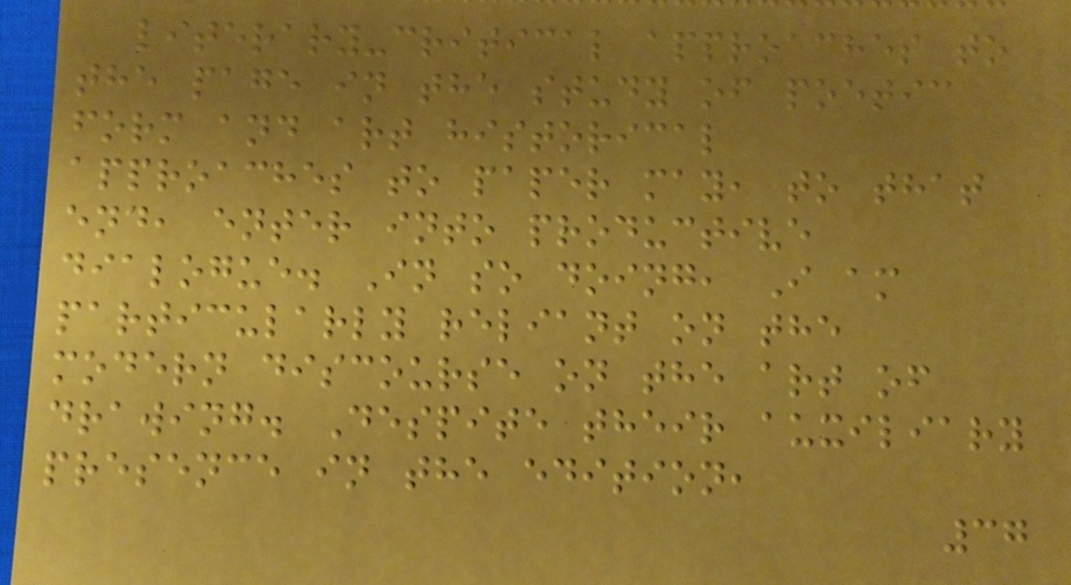literary-critical approaches to
the page in the study of poetic
form and art historical
approaches to paper may, to that
end, enter into productive
dialogue. In so doing, I am
particularly reliant on the
modern discourse on the art of
drawing. Despite their auxiliary
presence in the edition,
37
